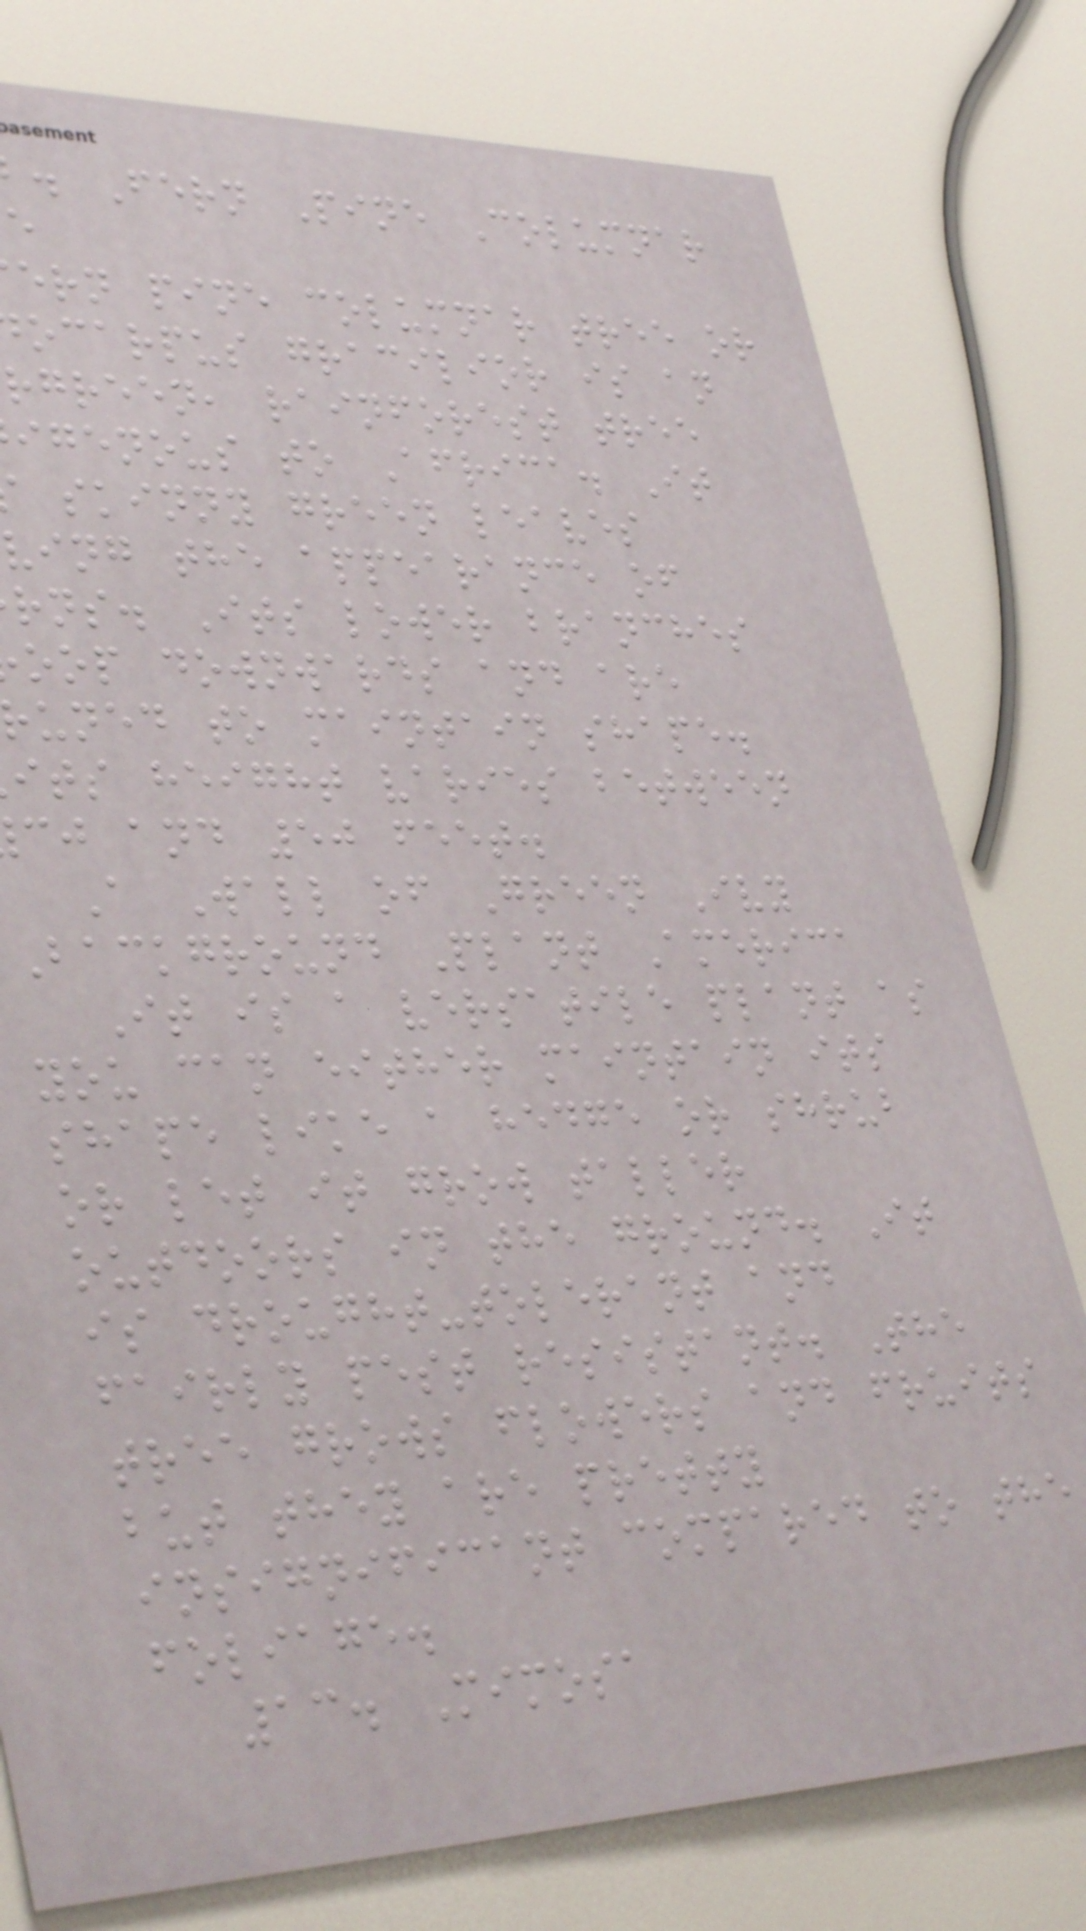. Fern Pine Columnar
ern pine columnar tree or
ocarpus gracilior is an
rgreen, rainforest tree
igenous to Africa. It
skinny green leaves
ving the appearance of
rns. Its lower branches
oop downwards and are
uned to maintain shape.
its height varies between
cj and 50 feet.
A Wall of Green Ivy
Background Plant America
It is a versatile plant as
you can either maintain its
shape like a hedge or shrub
or let it grow taller
outdoors in the ground. It
is drought-tolerant and
fairly pest resistant. The
tree grows flowers and fruits
but they are pretty
insignificant compared to the
foliage.
13. Mimosa
